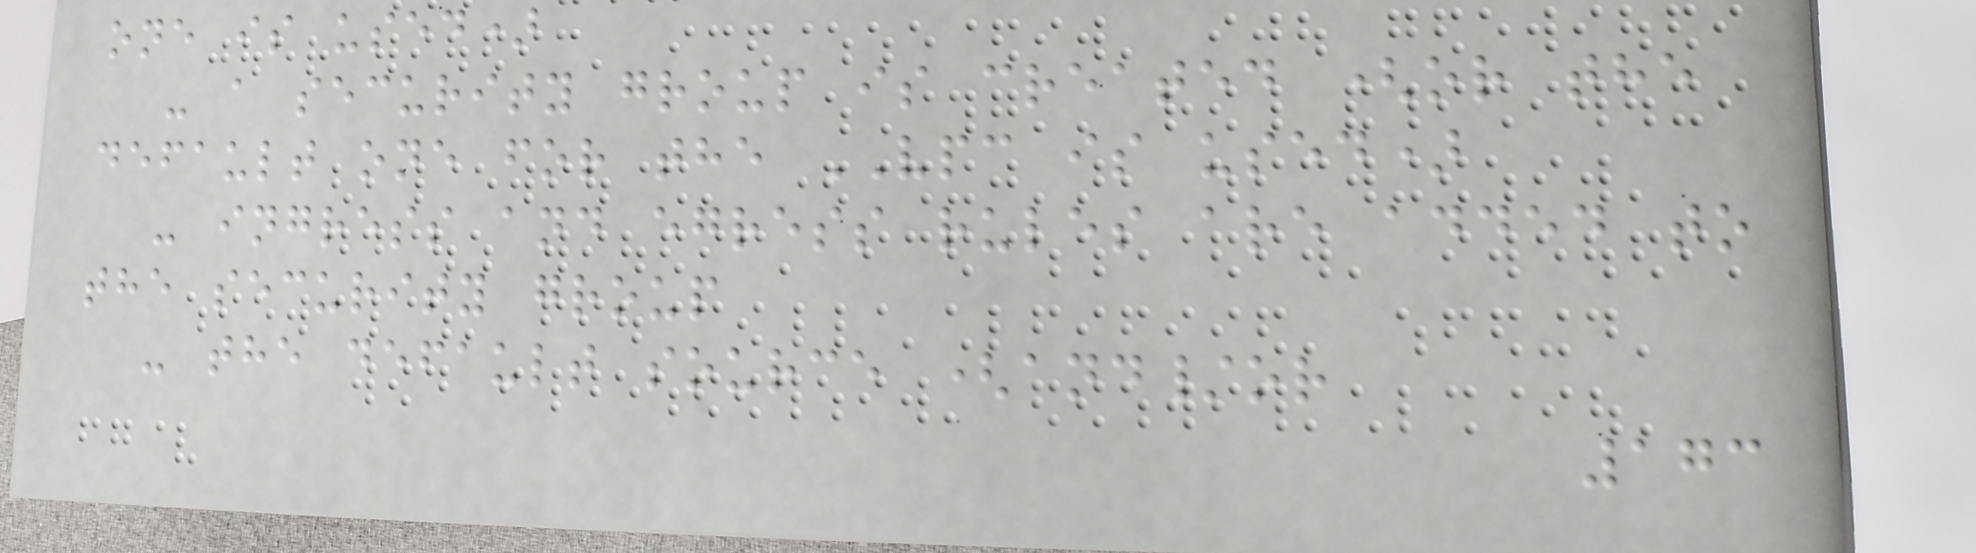one is used)
- a security group is created (or the
default one for the VPC is used)
- ingress and egress rules are added to
the security group
- the default source (and/or
173
